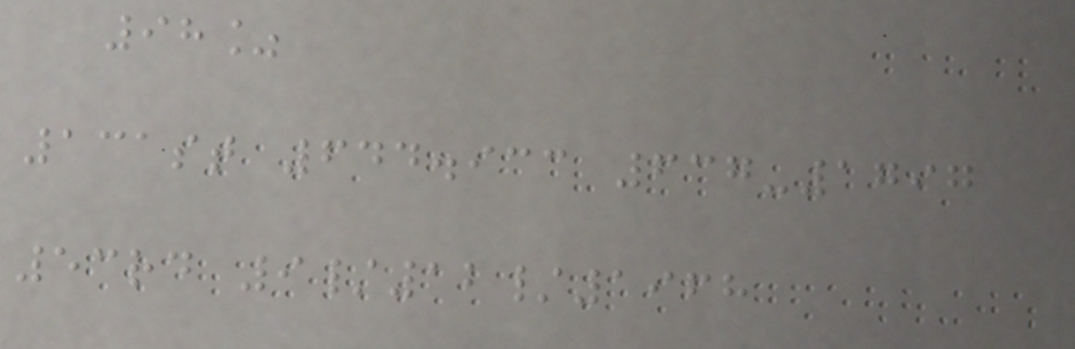98%
131st 644.933 637-1797
53rd 9/12/1968
